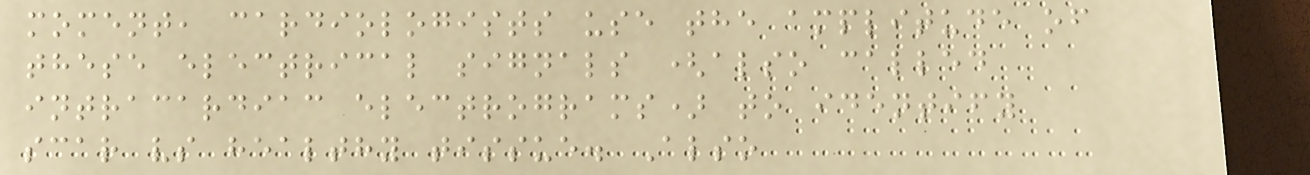moment, cardiologists use the amplitude of
these electrical signals (also called
intracardiac electrograms) to identify
scar vs healthy tissue. Also
